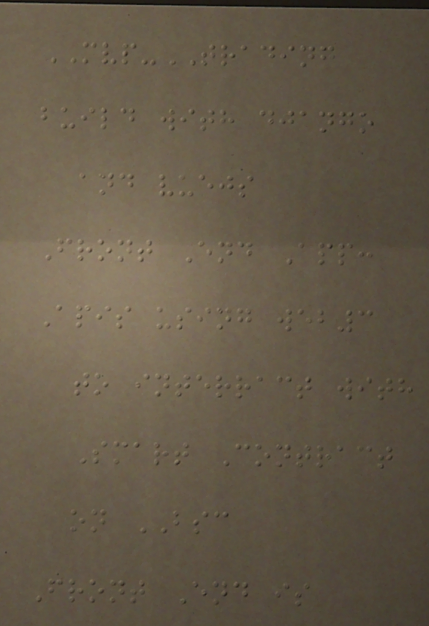MVP-TRADING
build with django
and vuejs
Front End App:
Apis using web3
to interract with
Smart Contract
on BSC
Front End is
